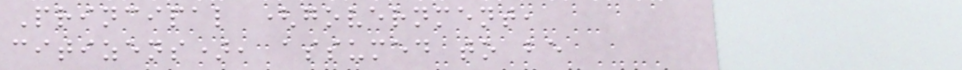Principal (government,
citizens), assumed to be
